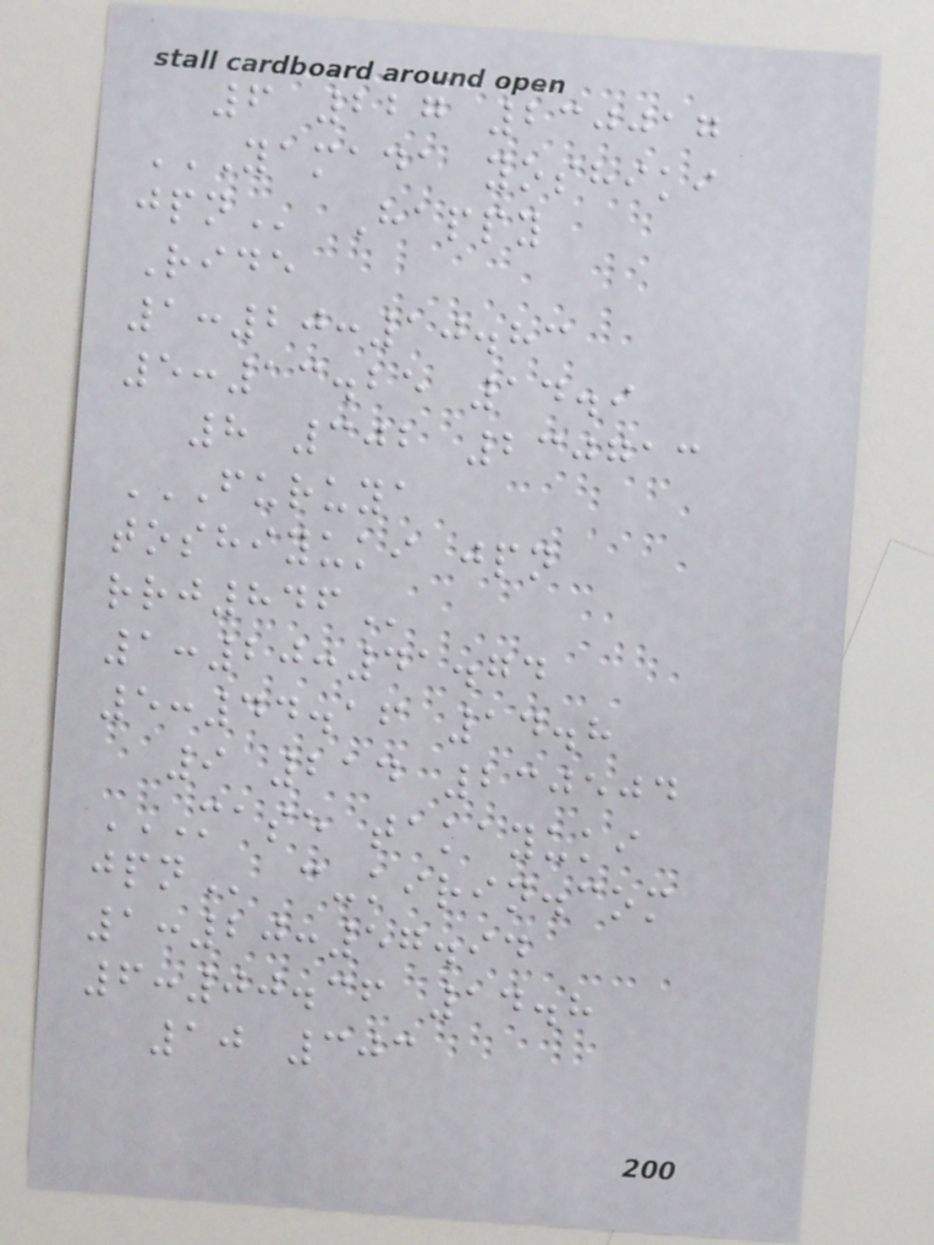6 227 230017
YAMADA YOSHIKI
JPN Happy
Ride
1:20:10.83
5:13.25 14.9
8 302 230713
FURUYA
TOSHIYUKI JPN
RRJ846
1:20:41.74
5:44.16 14.8
9 214 230504
MASE TAKAYUKI
JPN c-kirin.com
1:20:57.94
6:00.36 14.8
10 303
